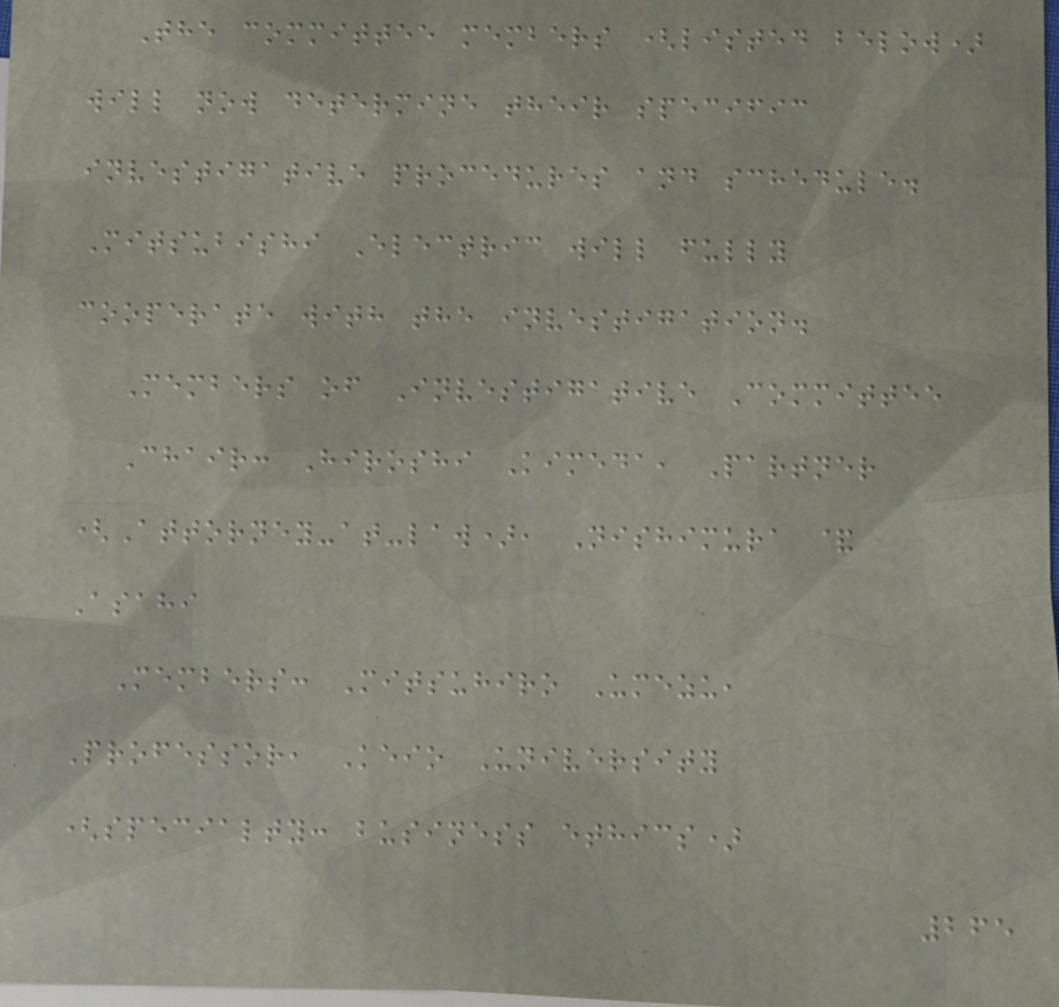The committee members (listed below)
will now determine their specific
investigative procedures and schedule.
Mitsubishi Electric will fully
cooperate with the investigation.
Members of Investigative Committee
Chair: Hiroshi Kimeda, Partner
(Attorney-at-law), Nishimura &
Asahi
Members: Mitsuhiro Umezu,
Professor, Keio University
(specialty: business ethics)
265
